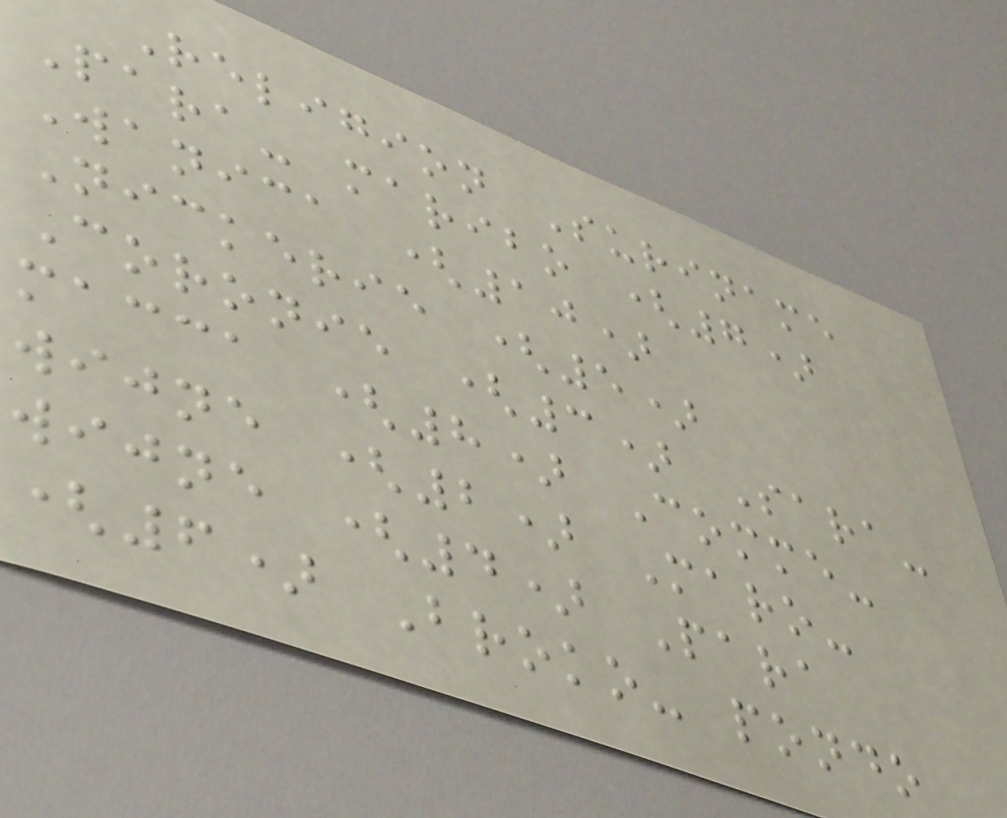Religion Suriname
Para- maribo (7)
Wanica (10)
Nickerie (5)
Coronie (3) Sara-
macca (8) Comme-
wijne (2) Maro-
wijne (4) Para
(6) Broko- pondo
